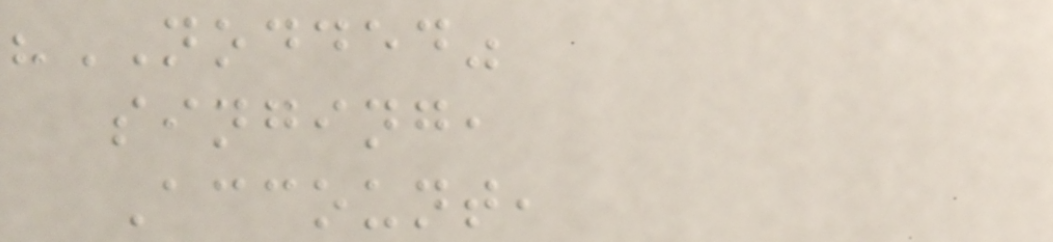"NODDED"
singing,
Account,
